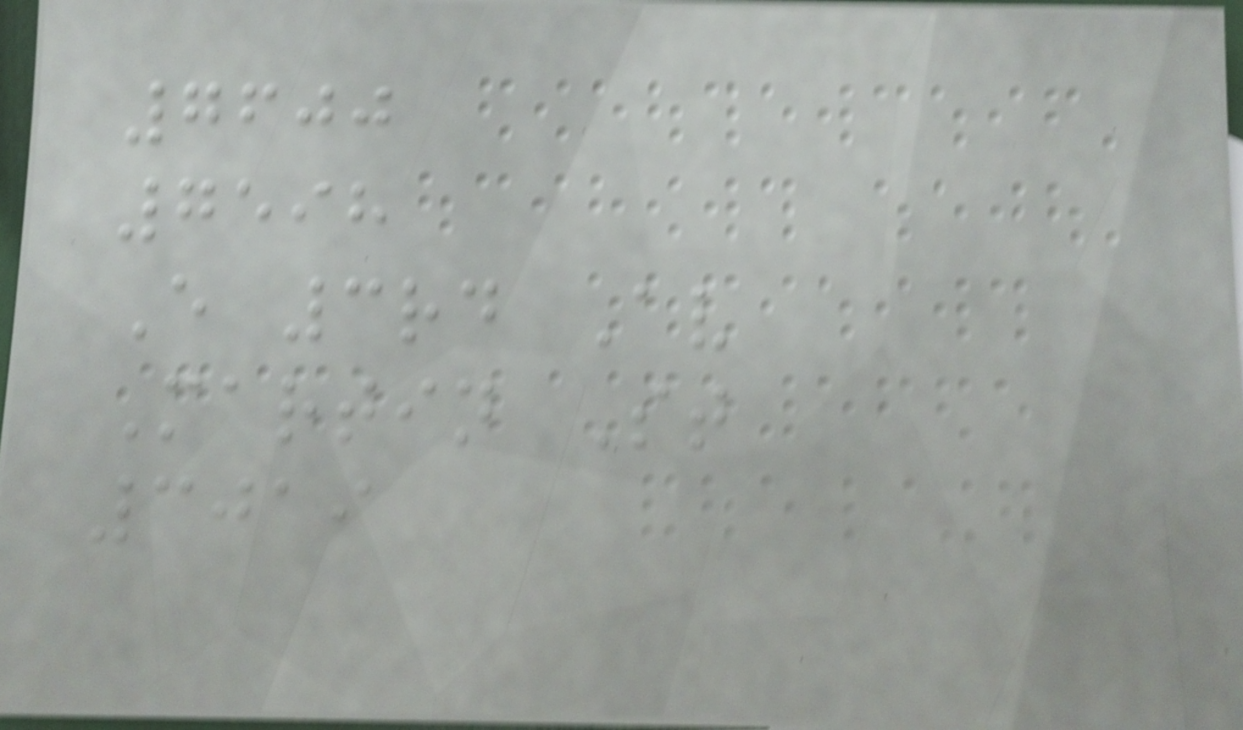7600
7598
E 3rd Av
Martin St
3019
